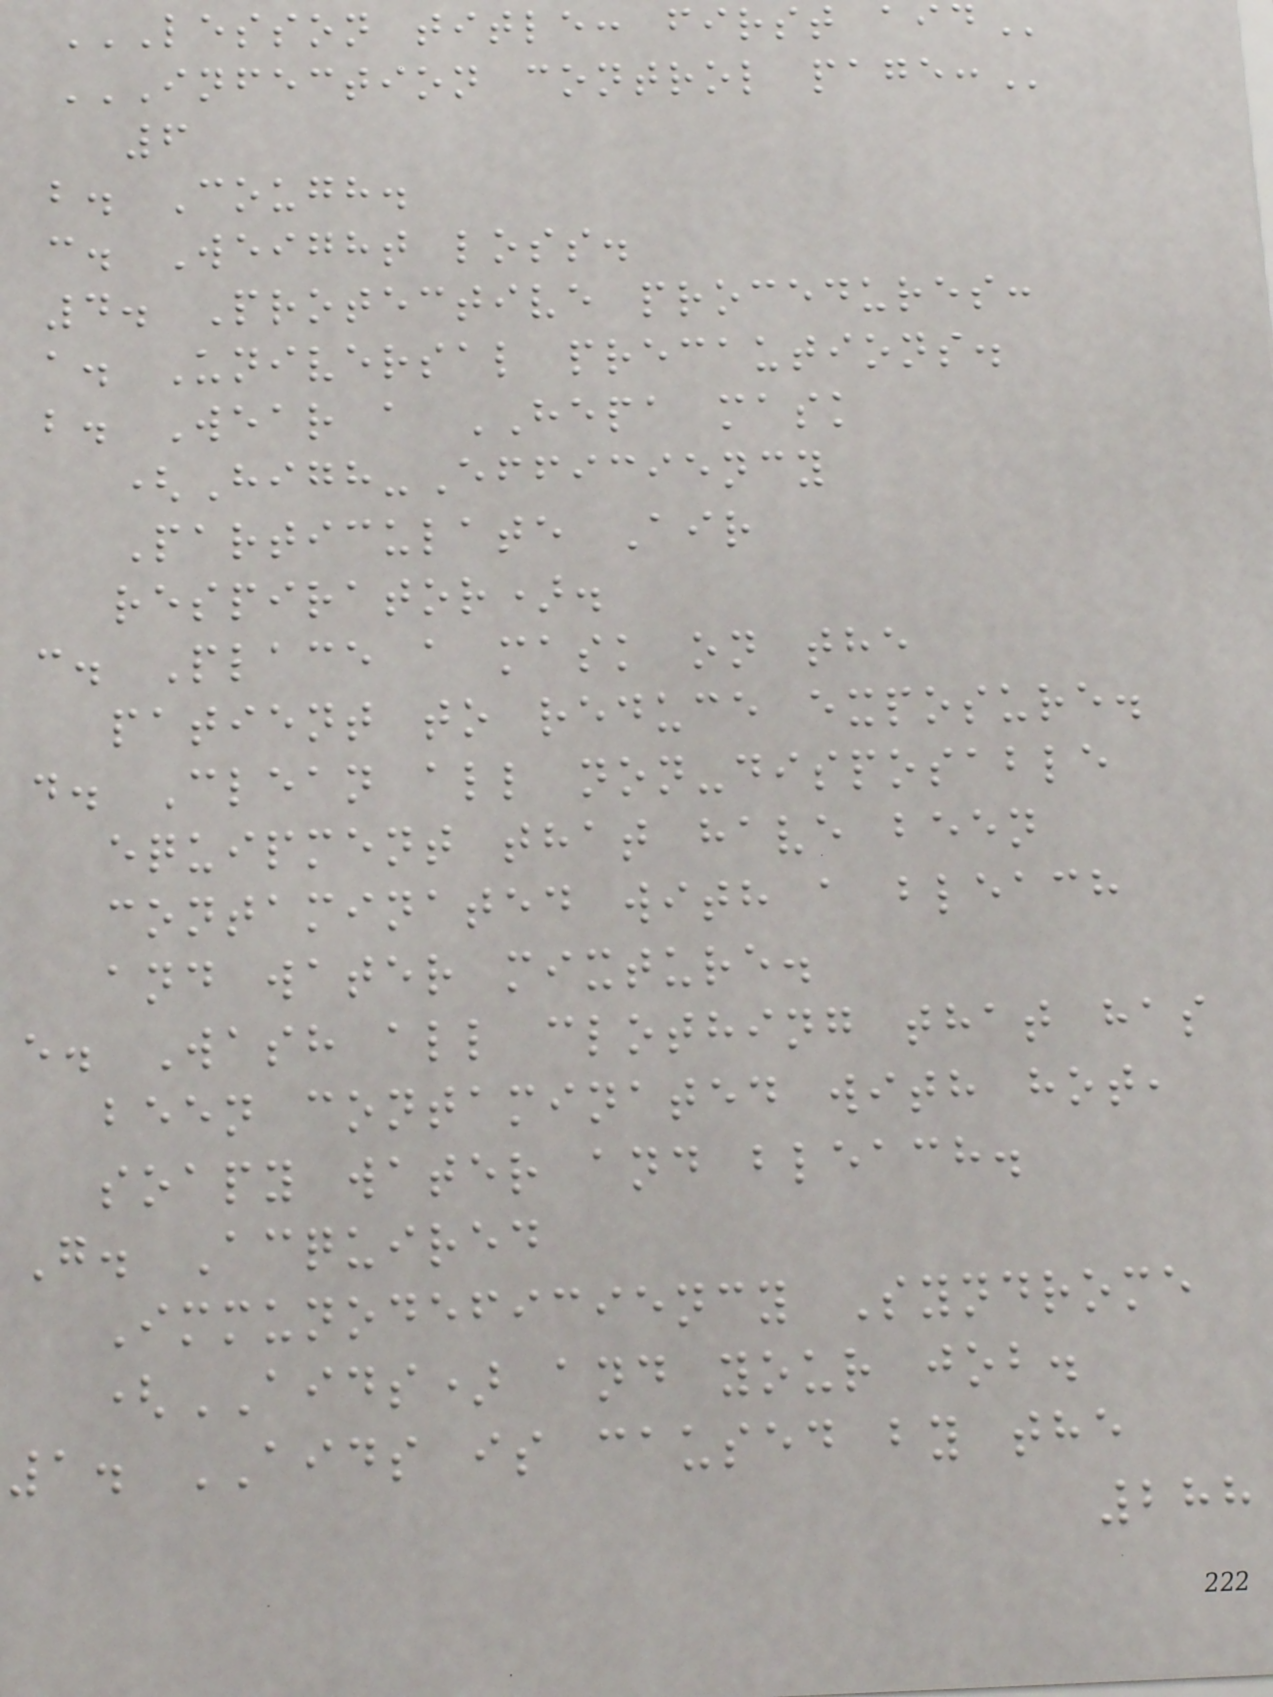LESSON TITLE: FIRST AID
INFECTION CONTROL PAGE:
6
b. Cough.
c. Weight loss.
4. Protective procedures:
a. Universal precautions.
b. Wear a HEPA mask
(High-Efficiency
Particulate Air
respirator).
c. Place a mask on the
patient to reduce exposure.
d. Clean all non-disposable
equipment that have been
contaminated with a bleach
and water mixture.
e. Wash all clothing that has
been contaminated with hot,
soapy water and bleach.
G. Acquired
Immunodeficiency Syndrome
(AIDS) and your job.
1. AIDS is caused by the
288
